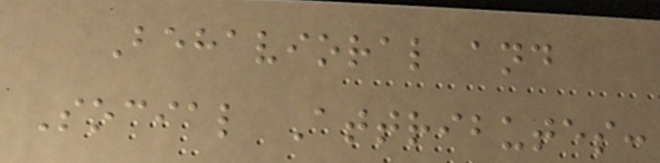Behavioral and
Social Attributes:
